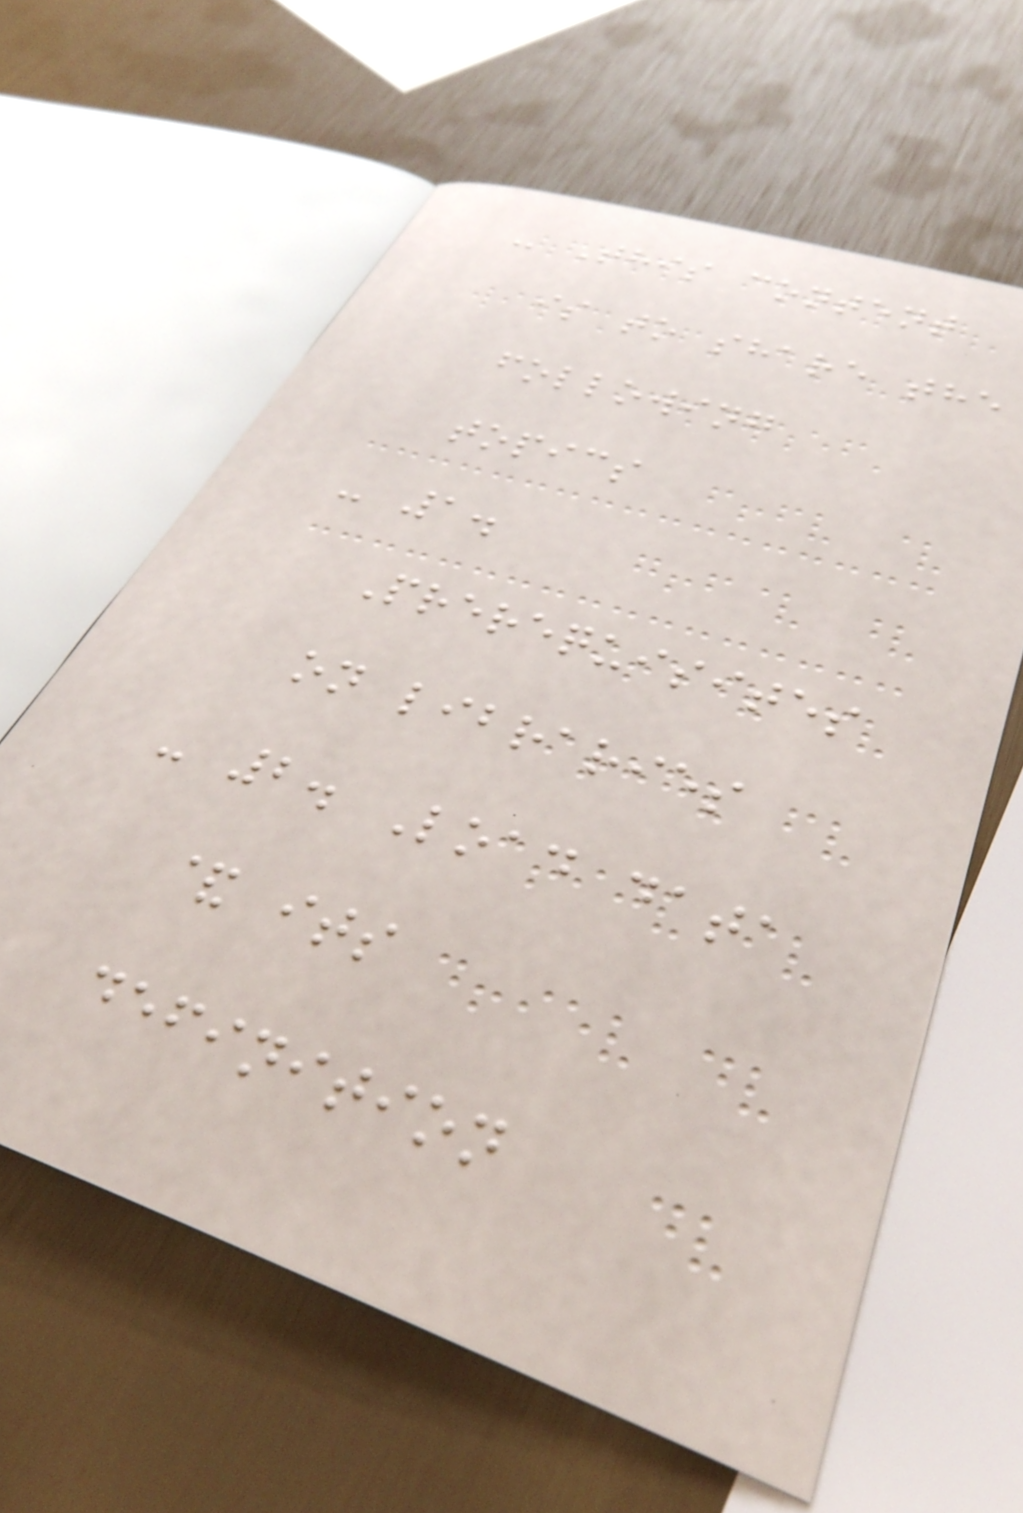- This content
is to share the
following
topics
- 1.
Prerequisites
on libraries
- 2. Load data
& its
definition
